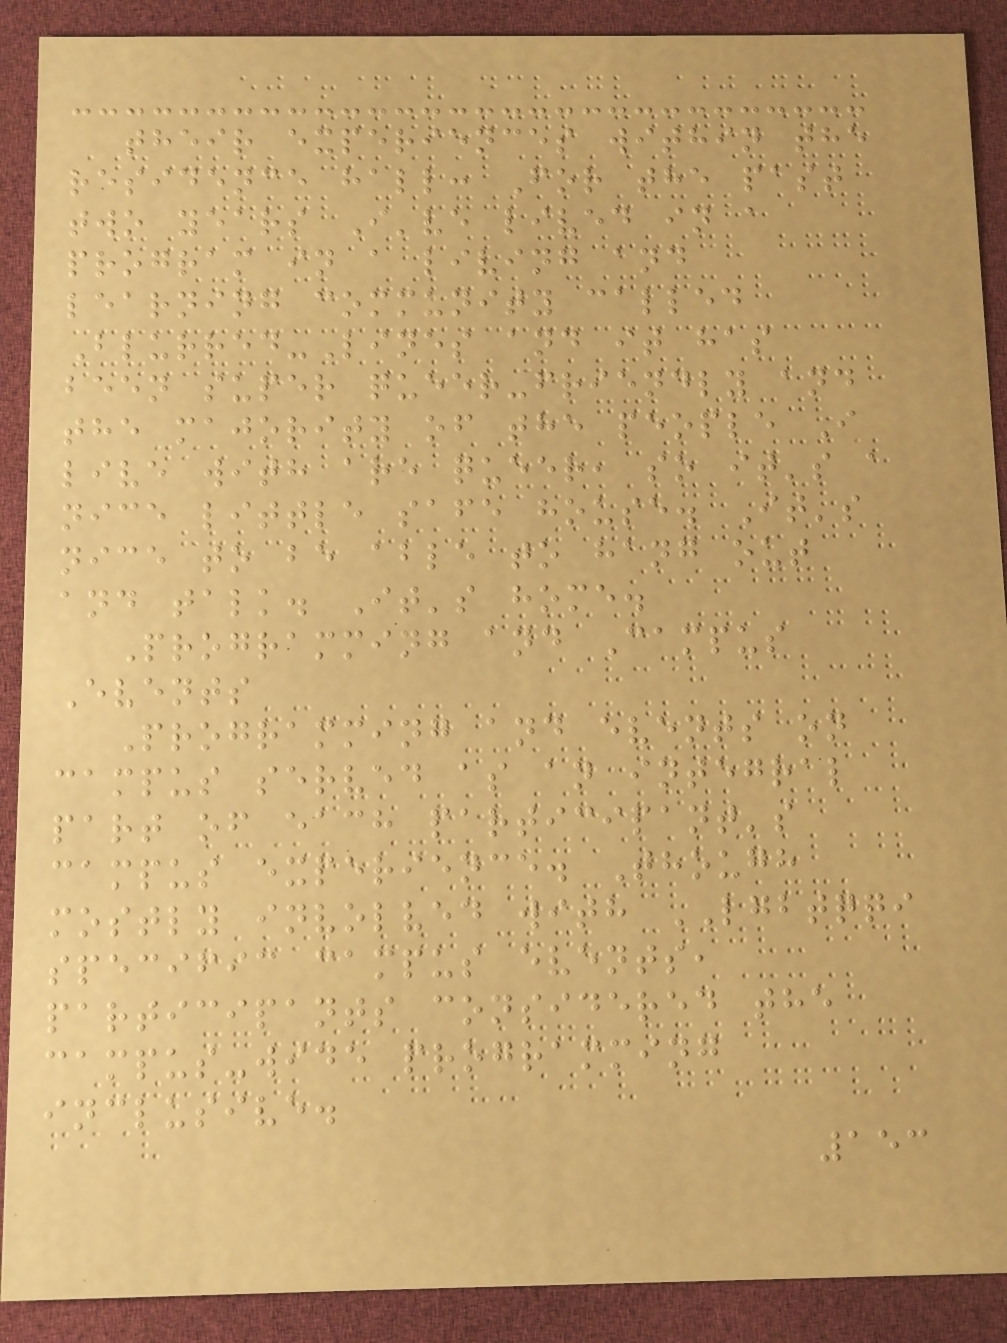their experiences within the
residence hall: For the past
two years I've lived in a
program in a living and
learning community called
Blurred-Lines and it has
been super queer-friendly and
the majority of the people I
live with are queer, so it's a
nice little safe house. It's
nice to be able to hang out
and talk. It's home.
Programming and Campus
Events
Programming and events on
campus served as an integral
part of each participant's
campus experience. Though
mostly involved with LGBTQQI
specific campus events,
participants considered the
campus-wide programming
inclusive.
153
